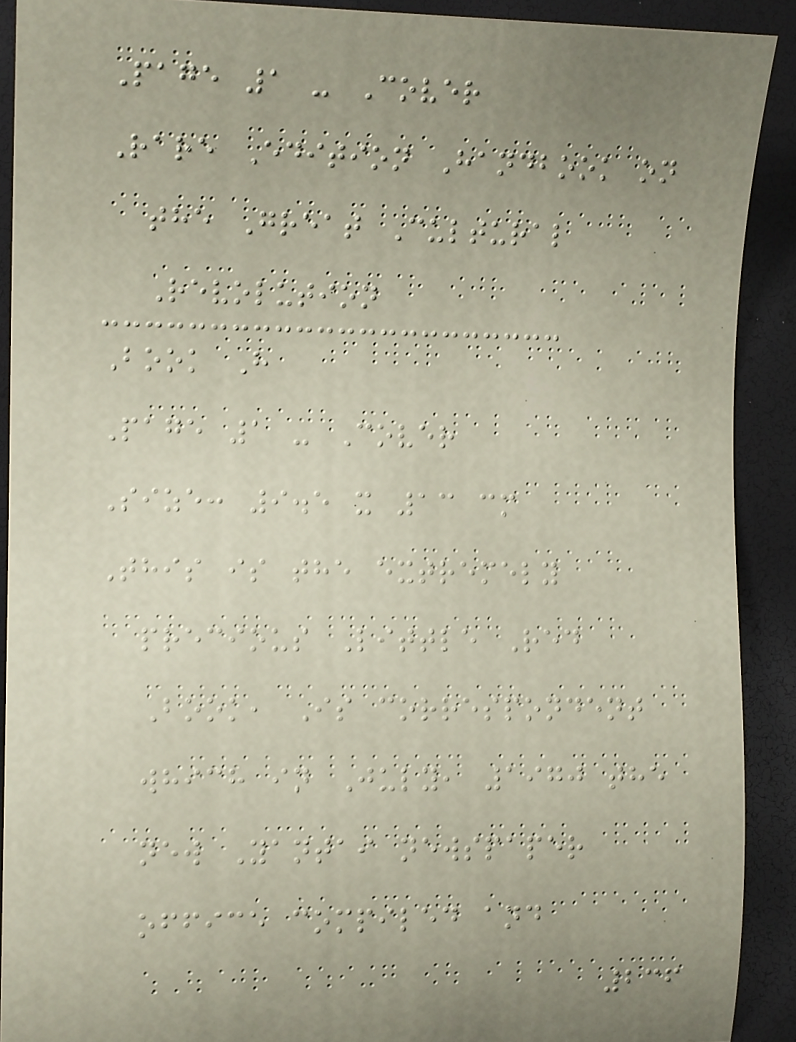Page 1 - Cover
Rare Edition Handbook on
the Great Cultural
Revolution
Book H
Page 1 - Cover
Size: 9.5 x 13 cm
This is the extremely
precious Little Red
Book, Is correspondent
which in July, 1970 the
new Yantai newspaper
office compiled and
236
